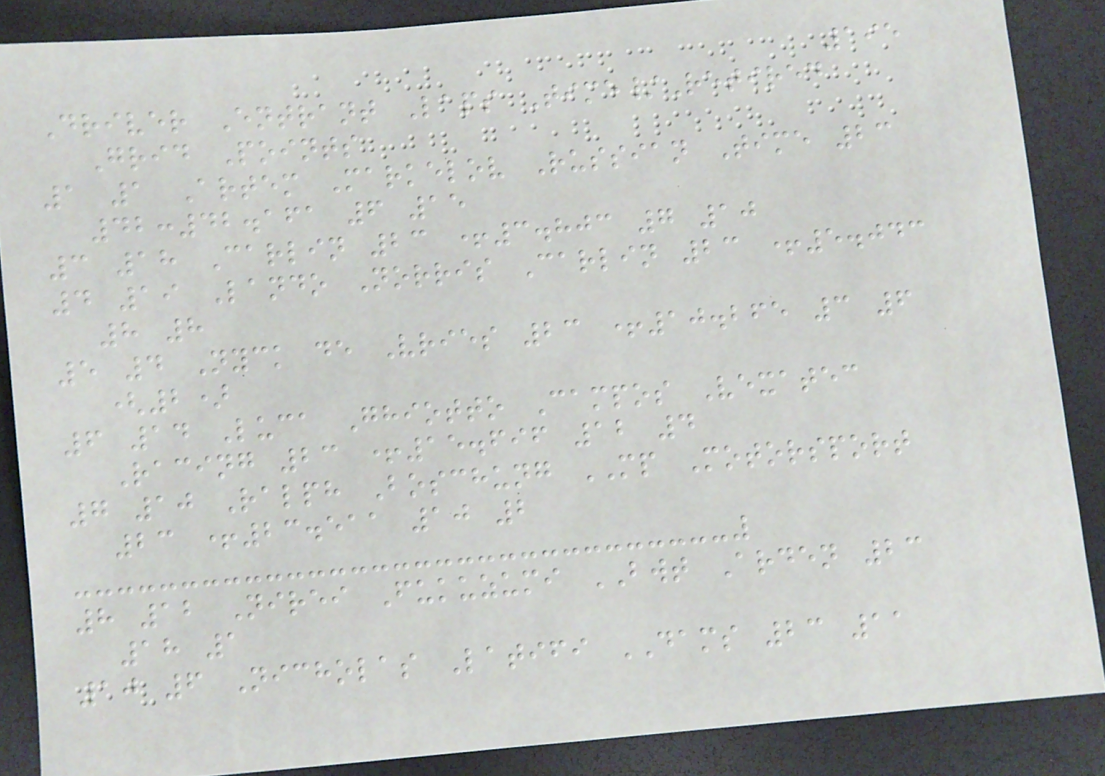195
Driver Entrant Laps Time/Retired
Grid Points
1 1 Artem Markelov Russian Time 23
42:42.161 6 15
3 18 Carlin 23 +3.803 7 10
4 19 Lando Norris Carlin 23 +5.043
8 8
5 4 Nyck de Vries 23 +10.265 3 6
(2)
6 14 Luca Ghiotto Campos Vexatec
Racing 23 +15.696 12 4
7 10 Ralph Boschung MP Motorsport
23 +23.511 10 2
8 12 Nirei Fukuzumi BWT Arden 23
18 1
10 6 Nicholas Latifi DAMS 23 11
